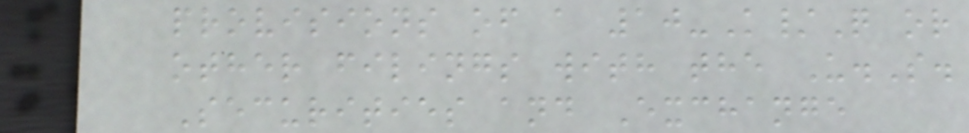provisions of a 10-K/Q or
other filings with the U.S.
Securities and Exchange
